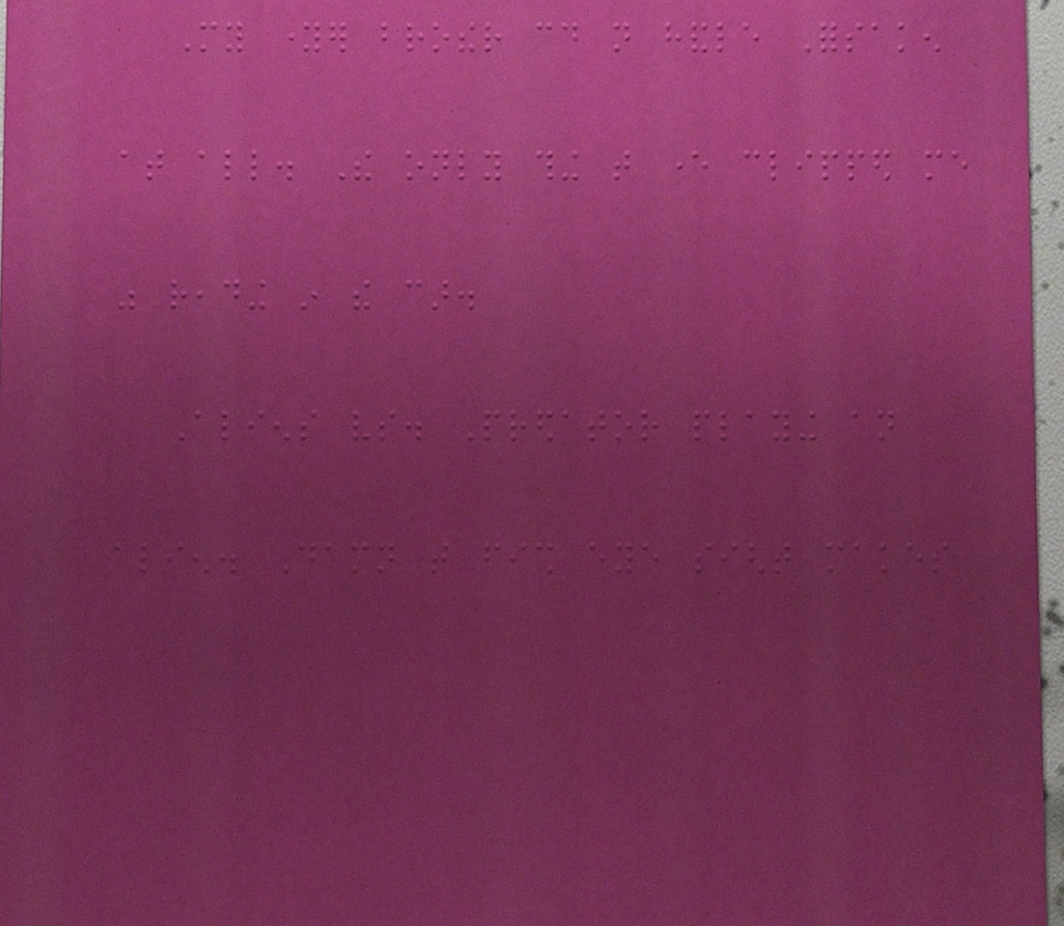My younger brother could not handle Forsaken
at all. The only thing that ever clipped me
was reading in the car.
Aliens vs. Predator playing an
alien. Damn that fish eye sight makes
